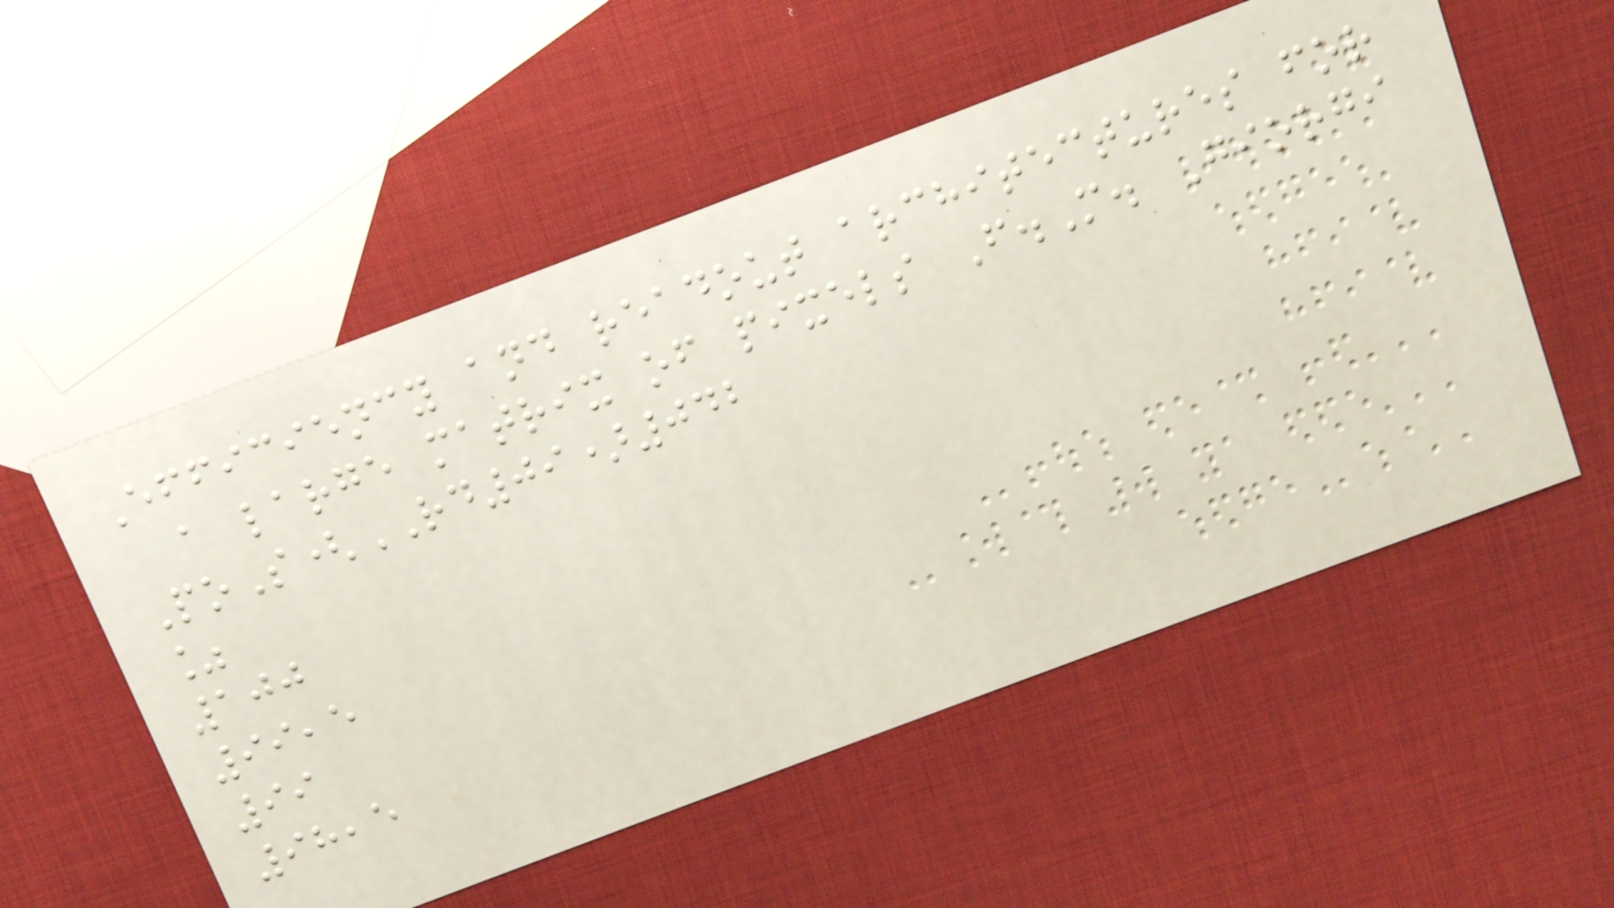Efficiency and readout architectures for
a large matrix of pixels F.M. Giorgi
PoS(RD09)042
%
100
99,5
99
98,5
